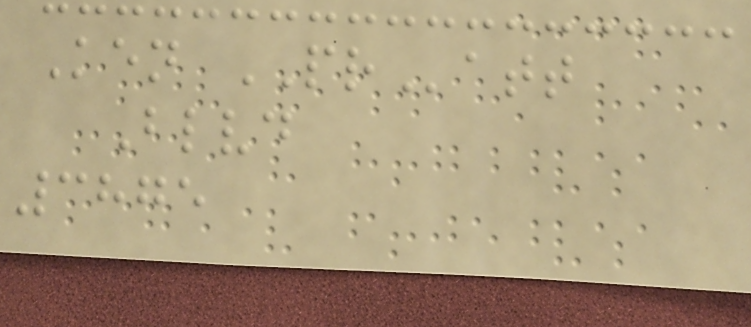Ken PRatt
Blvd
3875
